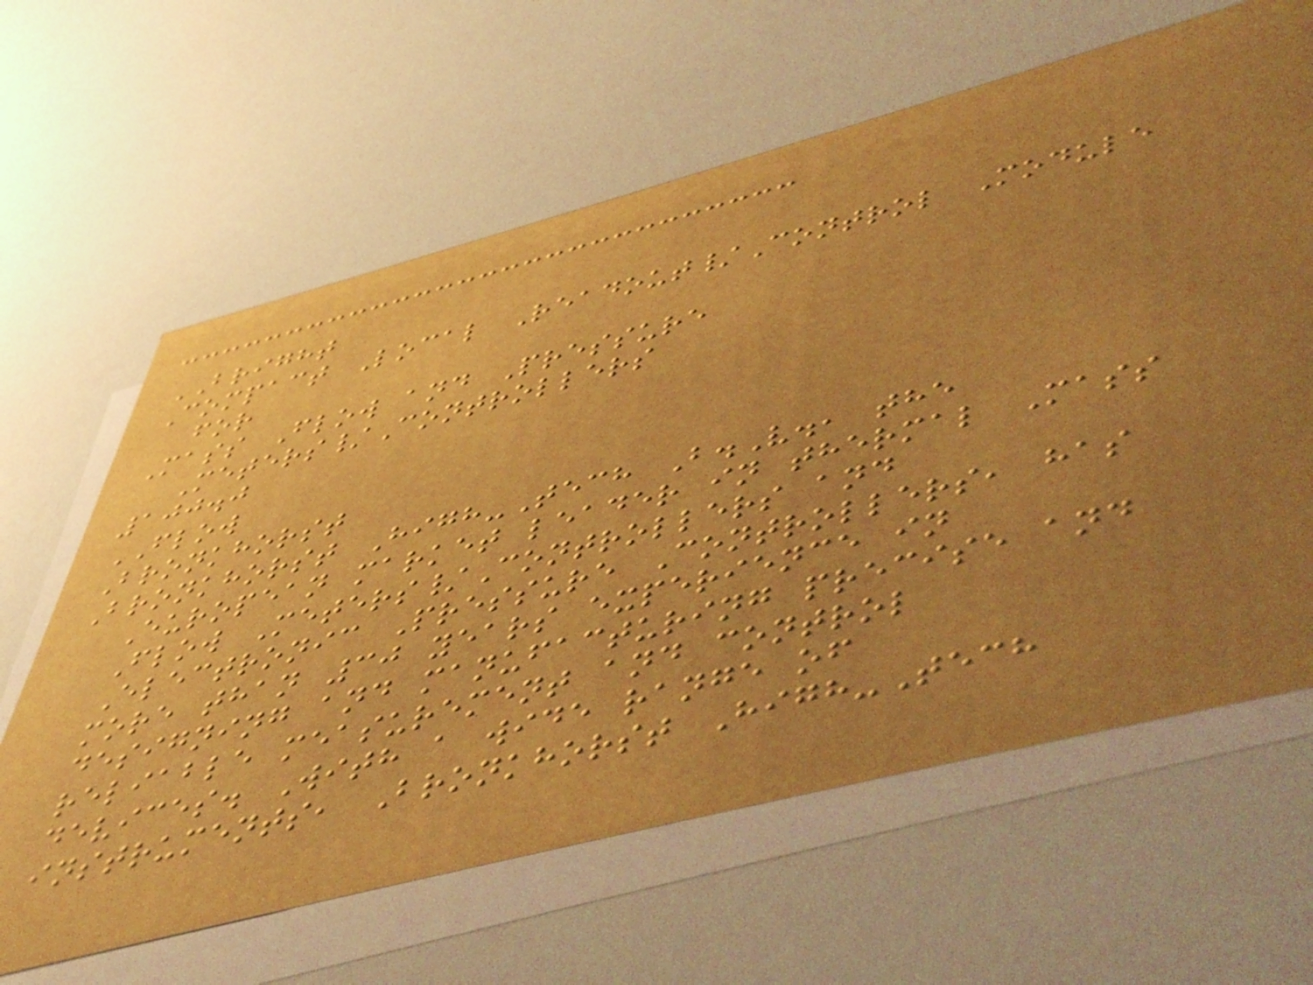BRIGHT
Compact Local Readout/Control Module
for
Mass Flow and Pressure
Meters/Controllers
100.0
FLOW
Bronkhorst
Bronkhorst High-Tech B.V., the
European market leader in thermal Mass
Flow Meters/Controllers and
Electronic Pressure Controllers, has
more than 30 years experience in
designing and manufacturing precise and
reliable measurement and control
devices. With a wide range of
instruments, Bronkhorst High-Tech
